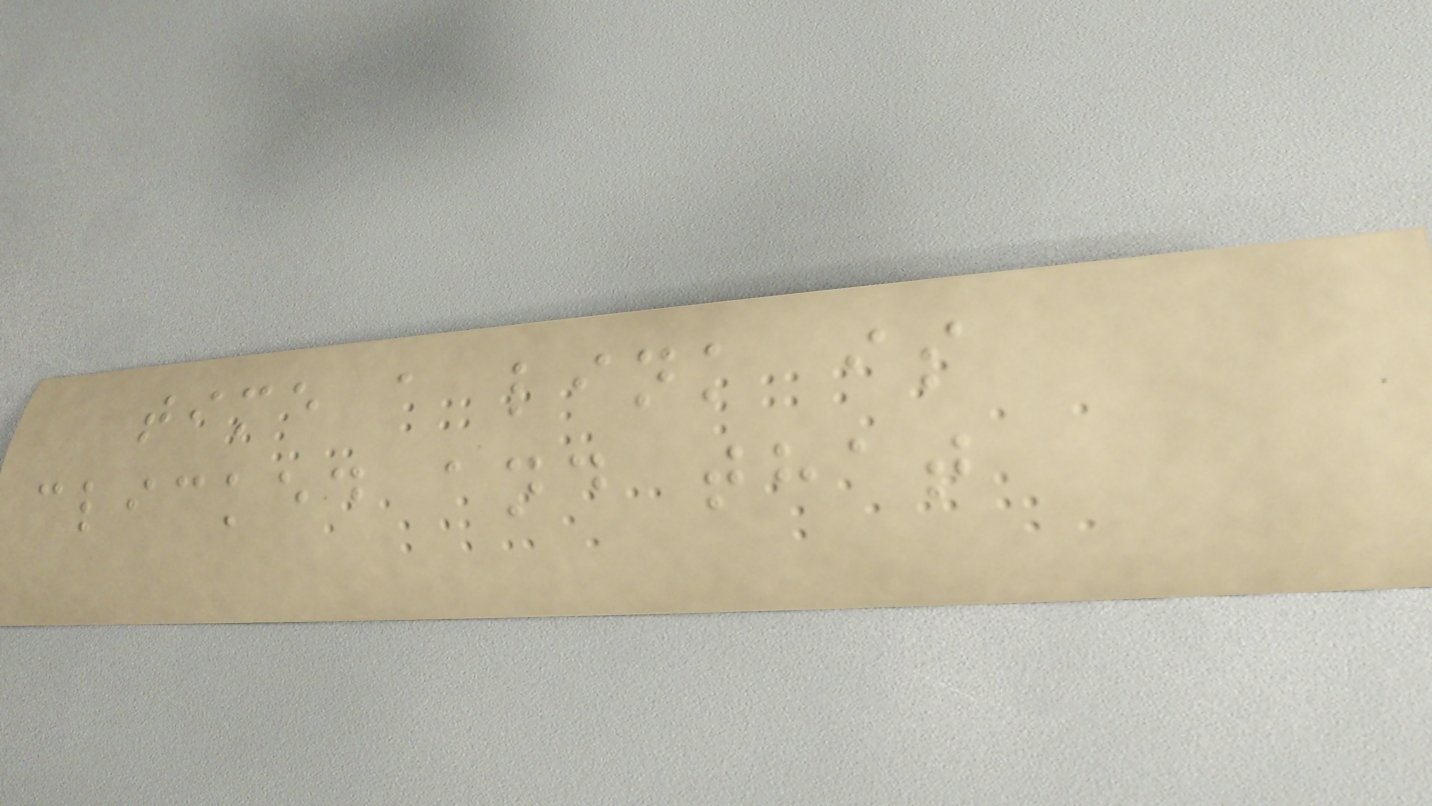time a link is
clicked and that
